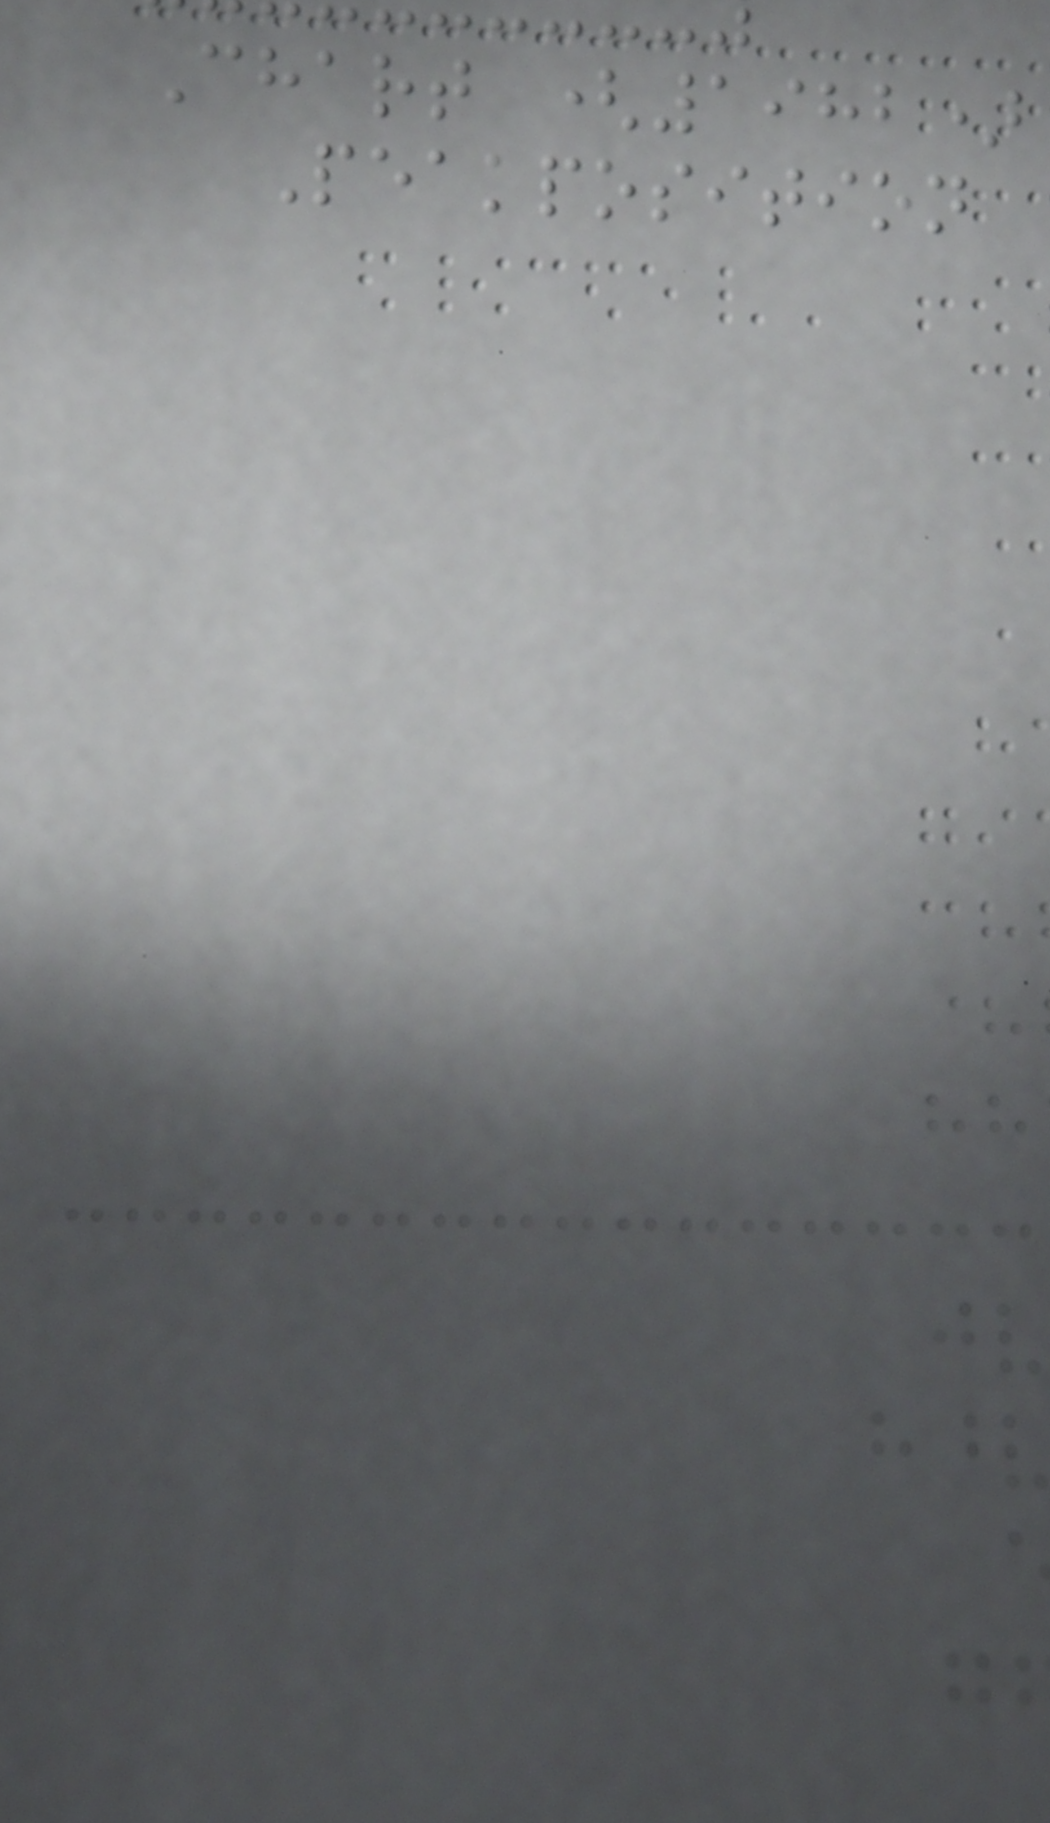Chart (1982)
Peakposition
